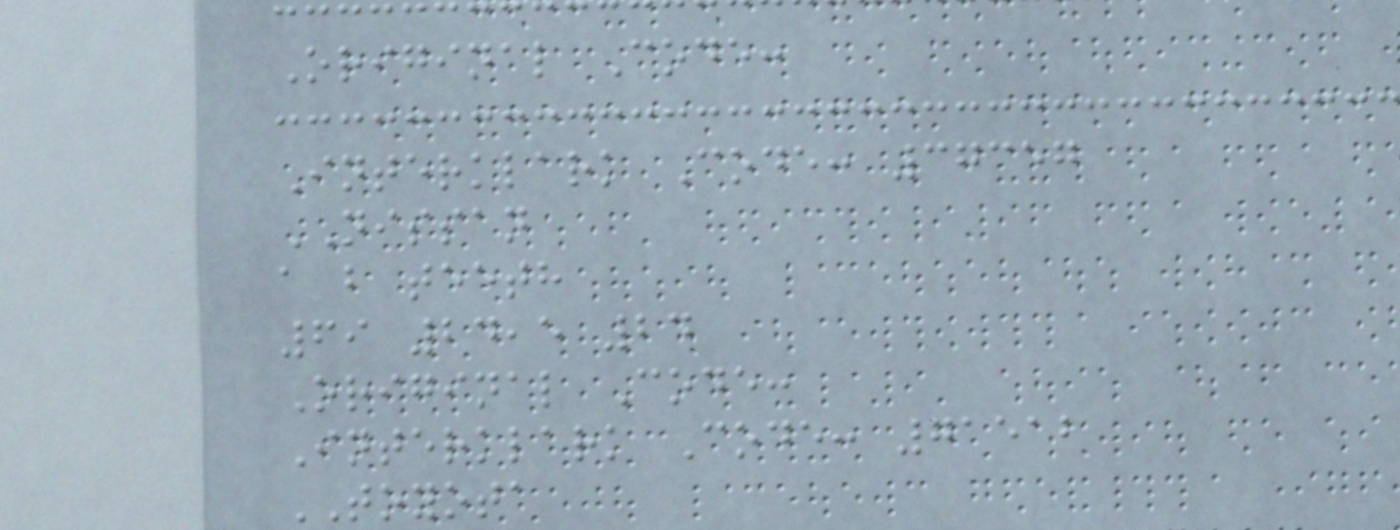Original Code:
Interklark Code: 37357
NISSAN
a b teeth
69 24,5 24
Original Code:
Interklark Code: 71512
TOYOTA
